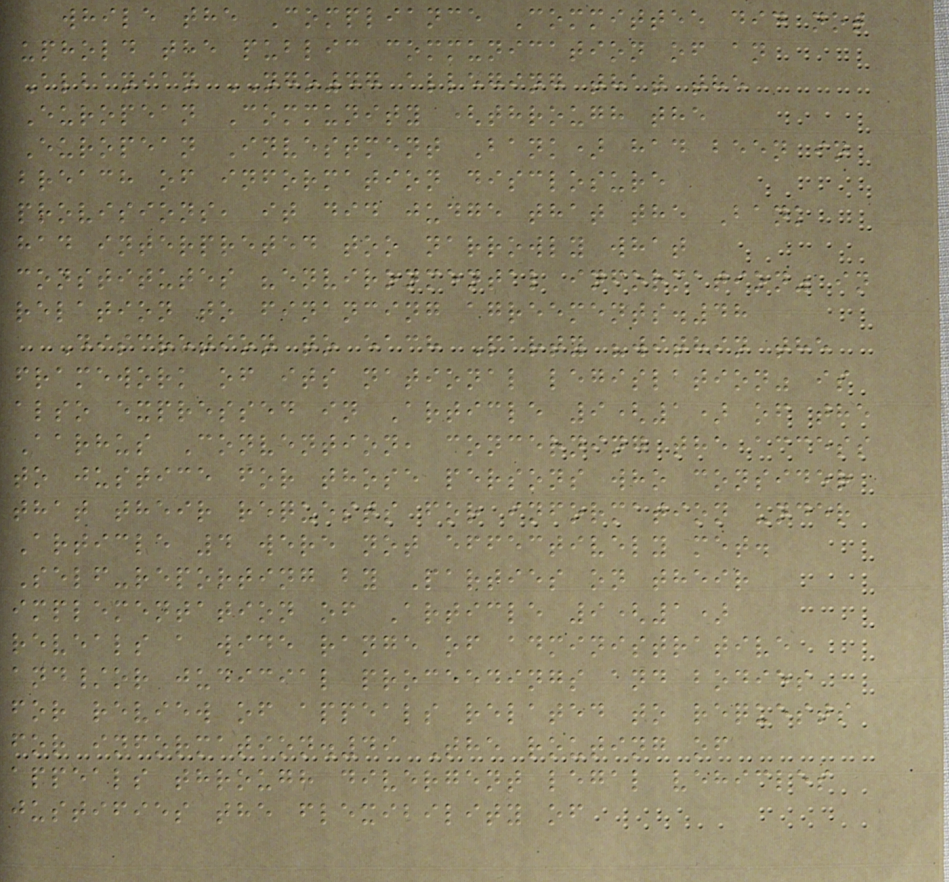while the Compliance Committee did not
uphold the public communication of an
Albanian NGO47 alleging that the
European Community (through the
European Investment Bank) had been in
breach of information disclosure
provisions, it did judge that the Bank
had interpreted too narrowly what
constitutes "environmental information" in
relation to financing agreements.48
Discretion to each Party "within the
framework of its national legislation" is
also expressed in Article 9(1) of the
Aarhus Convention, concerning the access
to justice for those persons who consider
that their requests for information under
Article 4 were not effectively met.
Self-reporting by Parties on their
implementation of Article 9(1)
reveals a wide range of administrative
and/or judicial proceedings and bodies
for review of appeals related to requests
for information.49 The routing of
appeals through divergent legal vehicles
justifies the flexibility of
